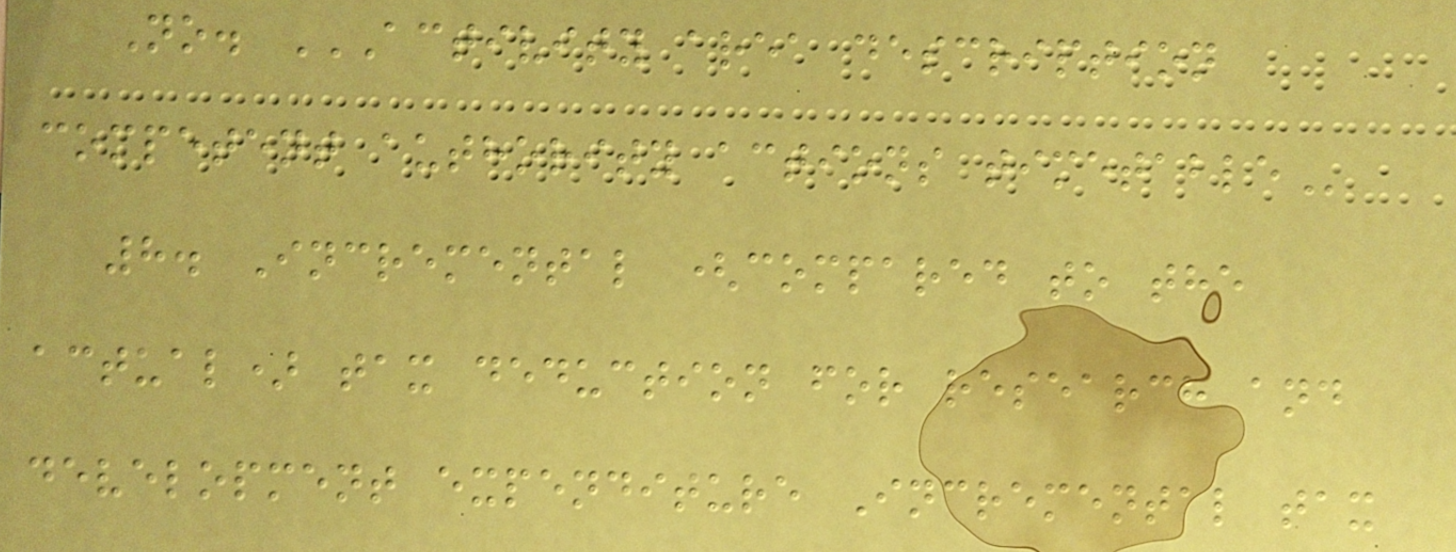No. ACTIVITY AREA DESCRIPTION
COMPETENT AUTHORITY ACTIONS TIMETABLE
8. Incremental (compared to the
actual) tax deduction for research and
development expenditure Incremental tax
